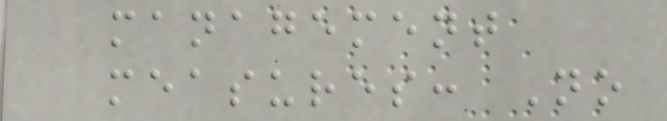management
measures: No
